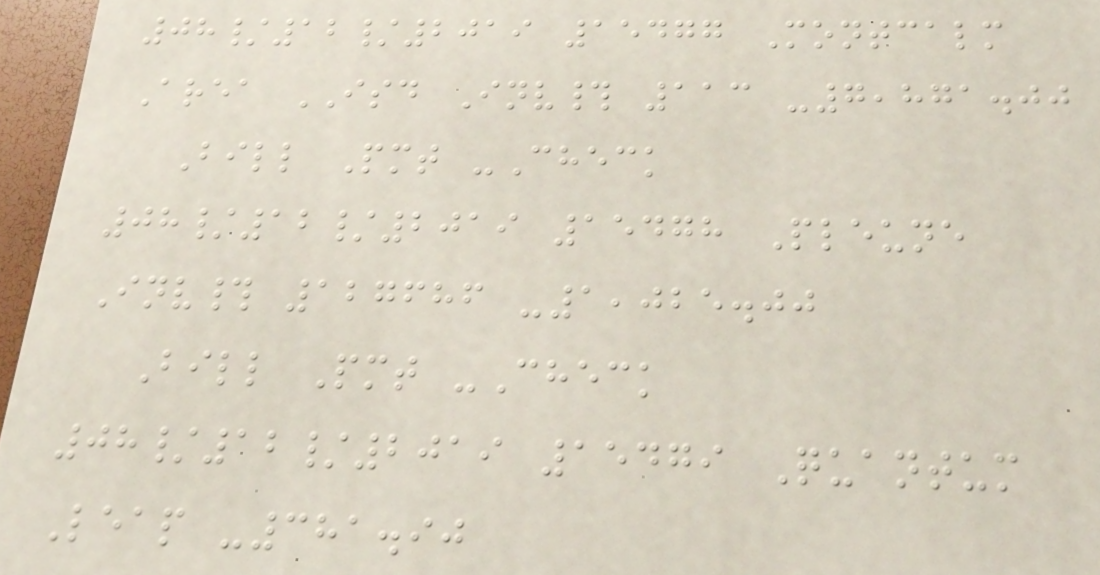08/12/2019 15477 Montcalm
Area ISD Inv# 113 -7,871.00
Bill Pmt -Check
08/12/2019 15478 Pleune
Inv# 127686 -1,025.00
Bill Pmt -Check
08/12/2019 15479 Quantum
Leap -381.90
